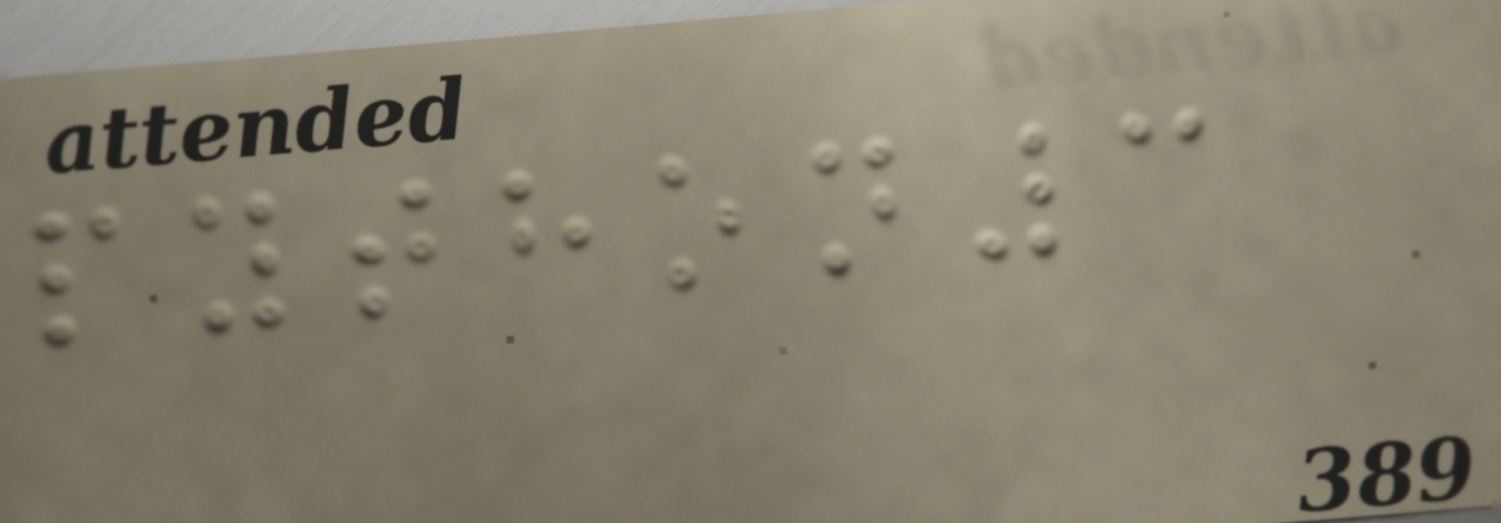python3
